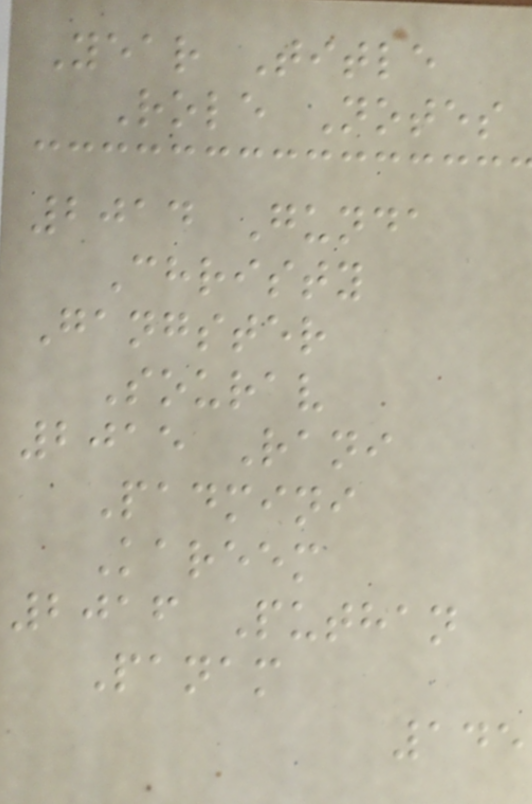Year Title
Role Notes
2014 Gunda
Christy
Gangster
Sourav
2015 Rani
Padmini
Kareem
2016 Puthan
Panam
145
